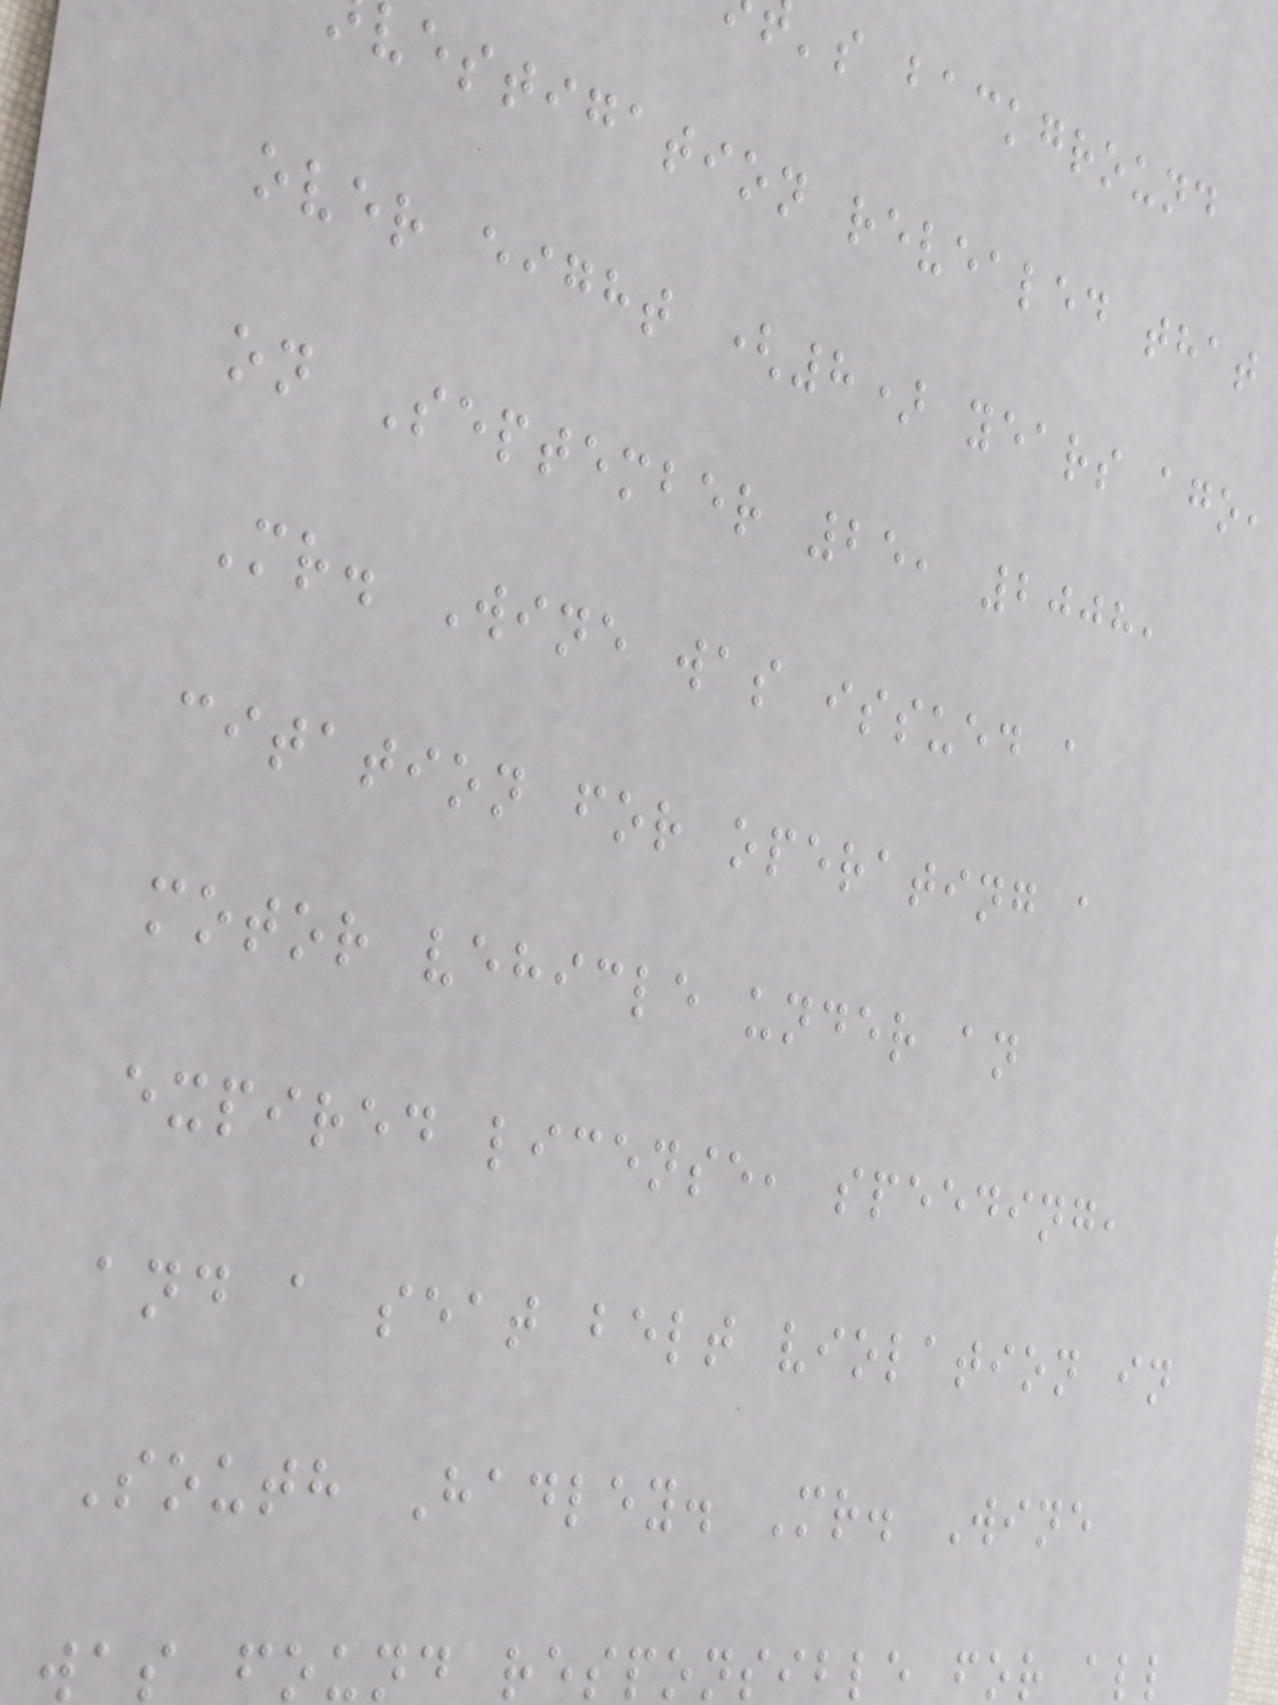's background
vestigation revealed that
over eight (8) years ago,
on September 25, 2008,
Mr. Wine was issued a
citation for operating a
motor vehicle under an
expired license, speeding,
and a seat belt violation in
South Hadley. Mr. Wine
was found responsible for all
